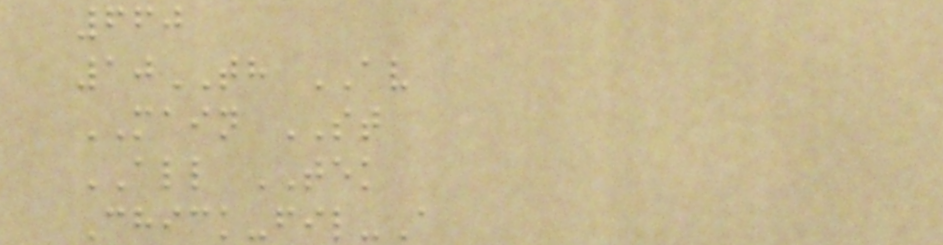660
10TH AV
MAIN ST
ALL TEK
Chick-fil-A
